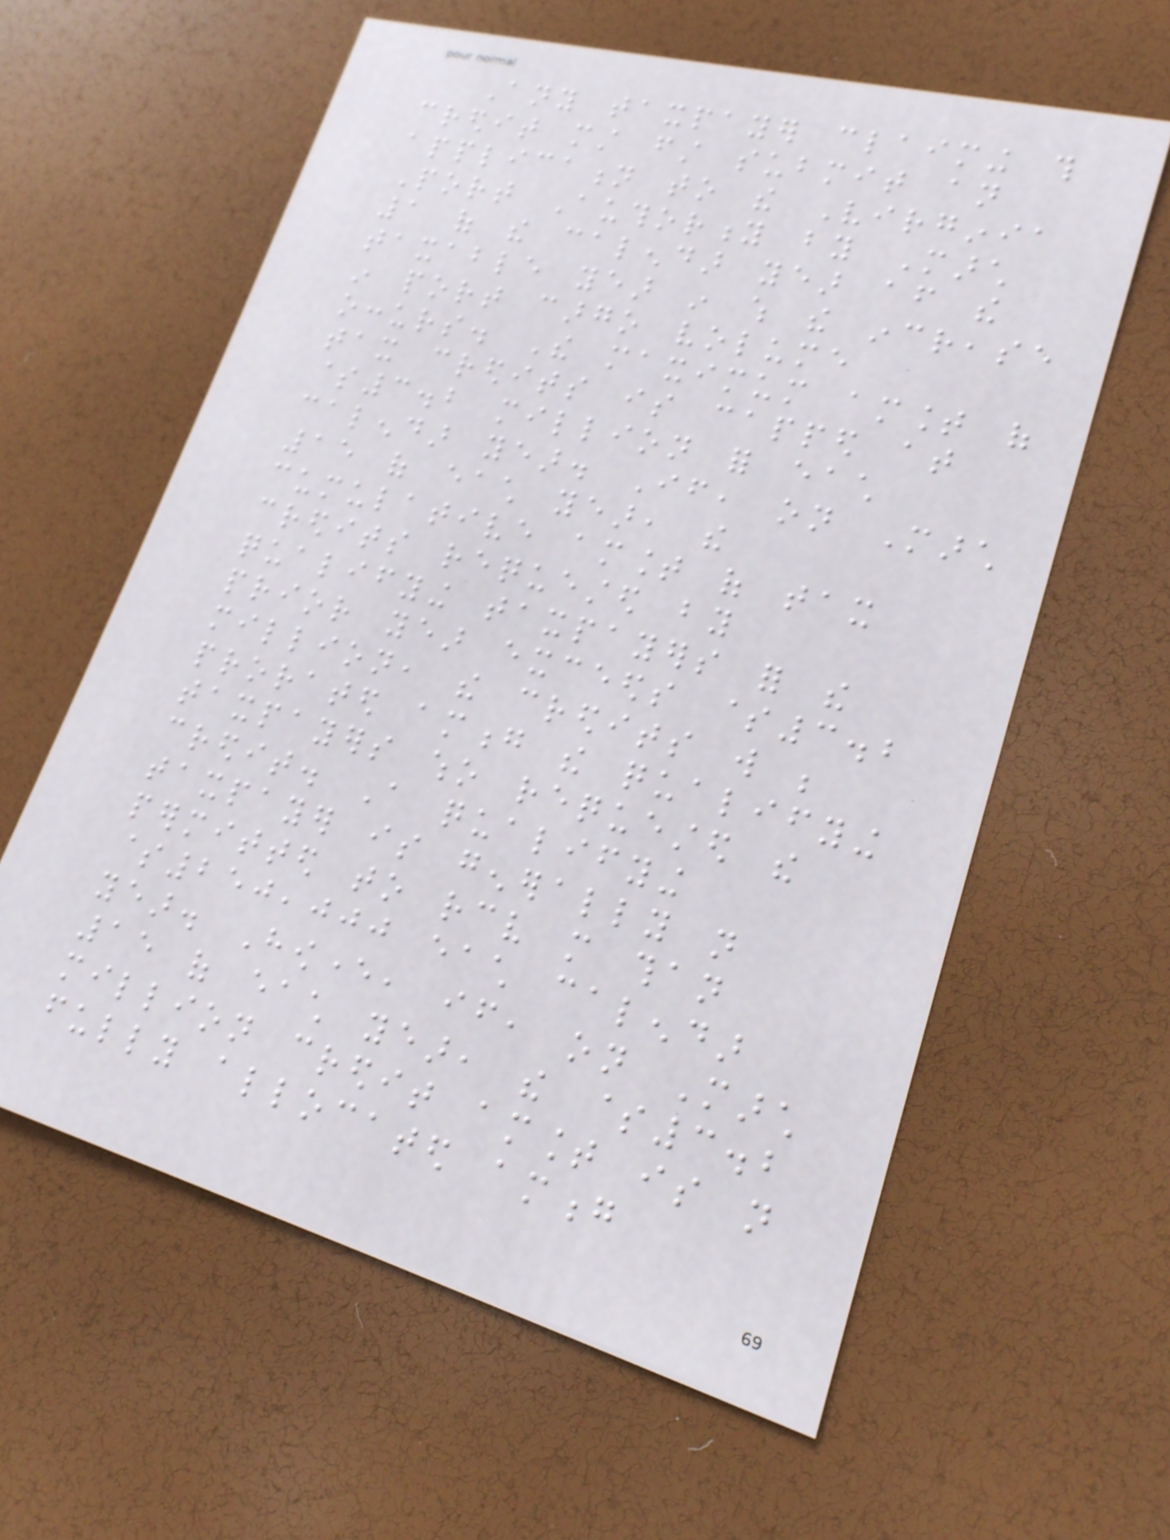Any taxpayer claiming this
credit must first submit an
application to the Virginia
Port Authority by March
1 of the calendar year after the
taxable year in which the increase
in port cargo volume
occurs. The maximum amount of
tax credits is capped at
$3.2 million for each
calendar year. If, on March
15 of each year, the
cumulative amount of tax
credits requested by
qualifying taxpayers for the
prior year exceeds $3.2
million, the credits will be
prorated among the qualifying
taxpayers who requested the
credit. A qualifying
taxpayer is generally not
permitted to receive more than
$250,000 each calendar
year. However, if, on March
15 of each year, the $3.2
million credit amount is not
fully allocated among
